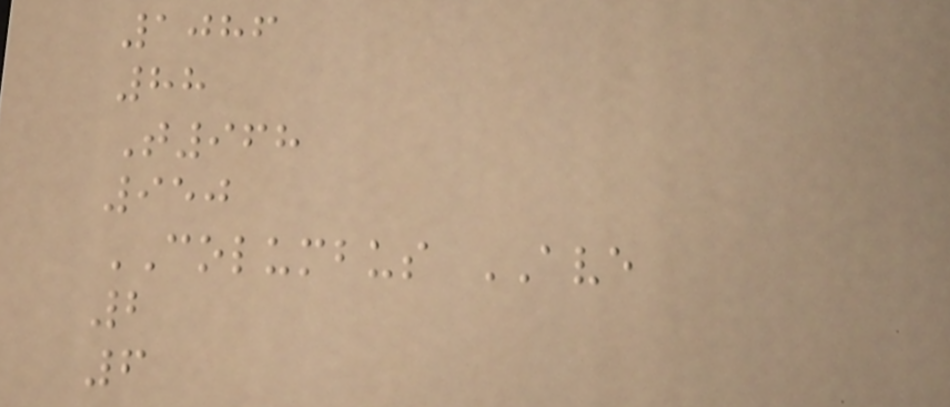1086
88
T968
950
COLUMBUS AVE
2
6
